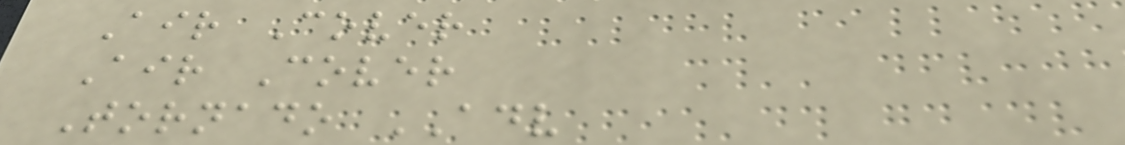Air Cover
Air Cover
Tornado ADV
